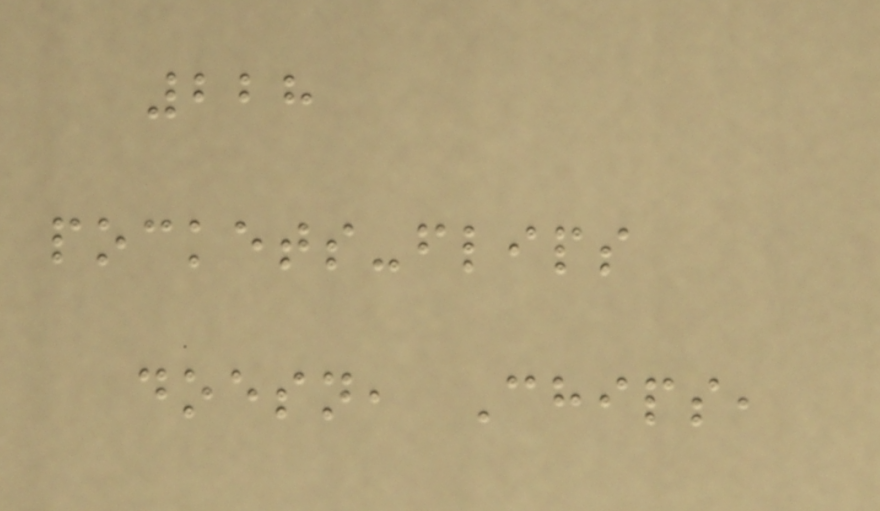228
pockets-flips
doesn, Chips,
